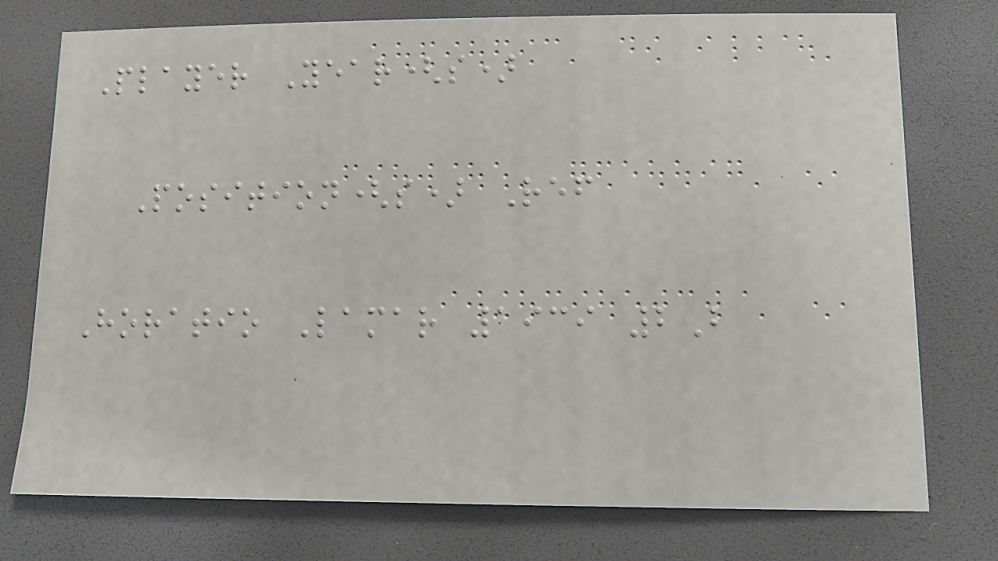Player Year(s)
Position(s) Ref
Horatio Lamar 1939 2B
